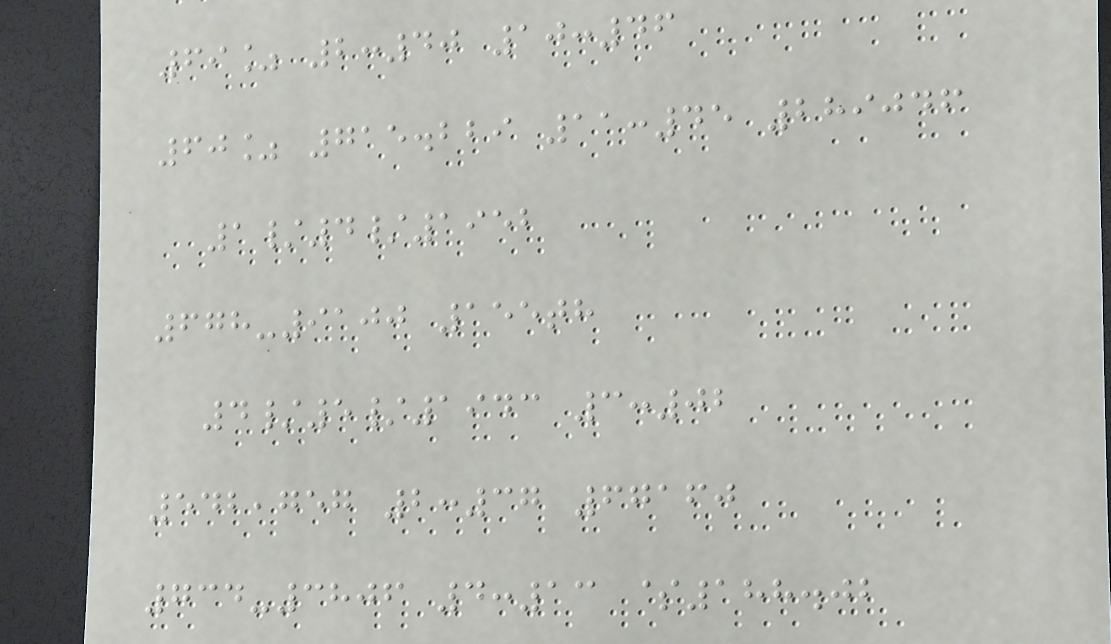69% 2:40 10:46
60% 715.229 11:45 289046
1/4/1952
678-9100 155th
4/5/1943 3:02
542,757 2:37 67160
734-3806 4:13 $188.02
